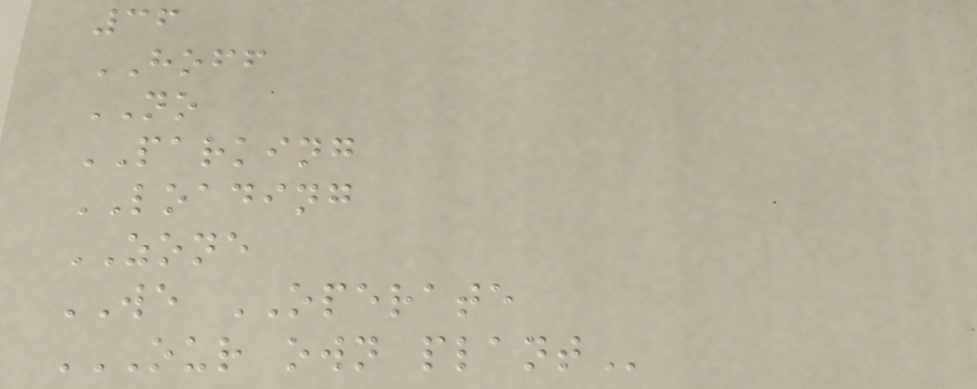36
HOFF
NO
PARKING
LOADING
ZONE
WE OPERATE
OUR OWN PLANT
